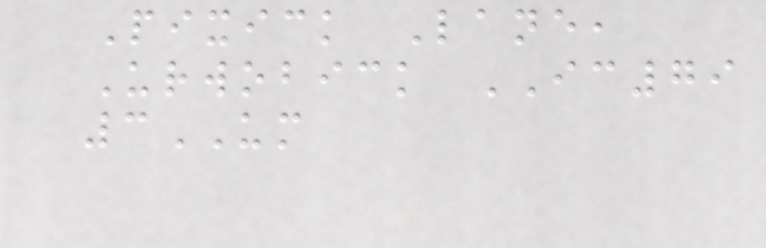Pixick Lane,
Urwobick IC79
3UM
